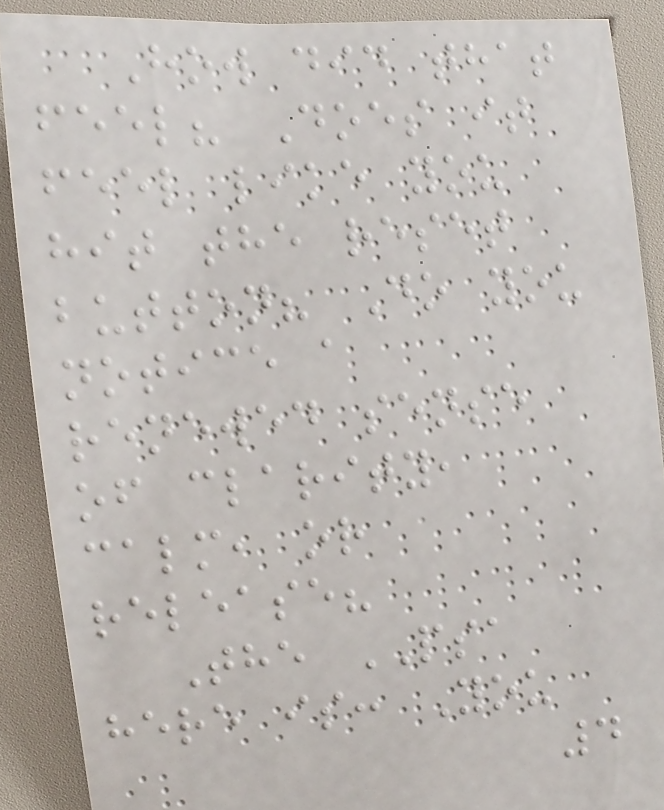How did that
feel? Does it
feel like you
hit the reset
button? Do you
notice a
renewed sense
of clarity,
calm, or
release?
The PSA
here is: You
4
